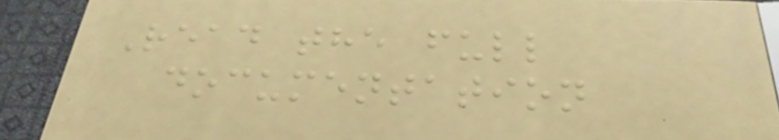Read the full
documentation
